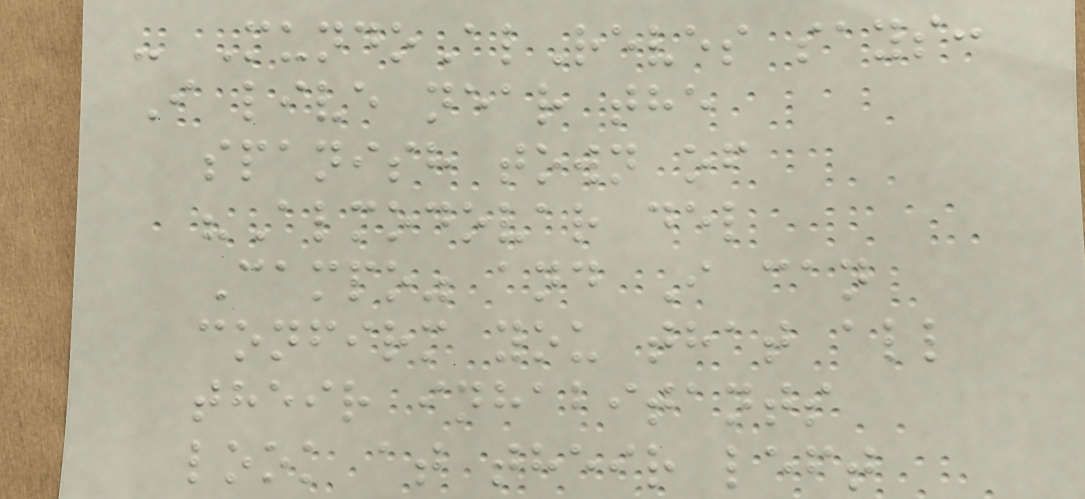- MundoAlReves says:
I live near the
spanish town of
"Almodovar del
Campo" and I can
confirm you that all
their inhabitants
look at their left
